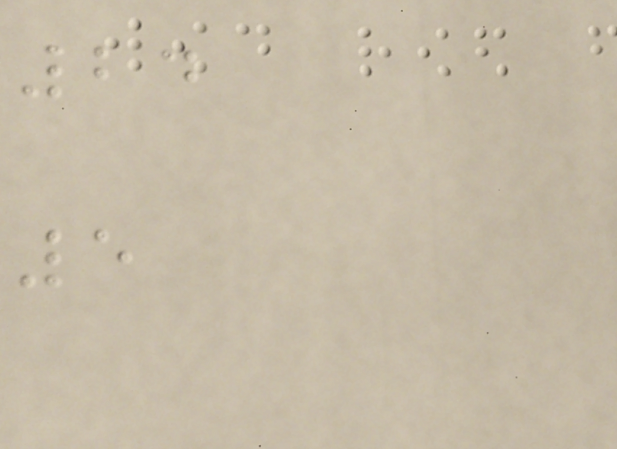24
5
